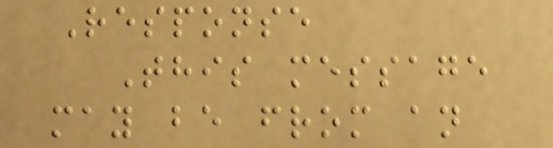Response
This message
may be from an
